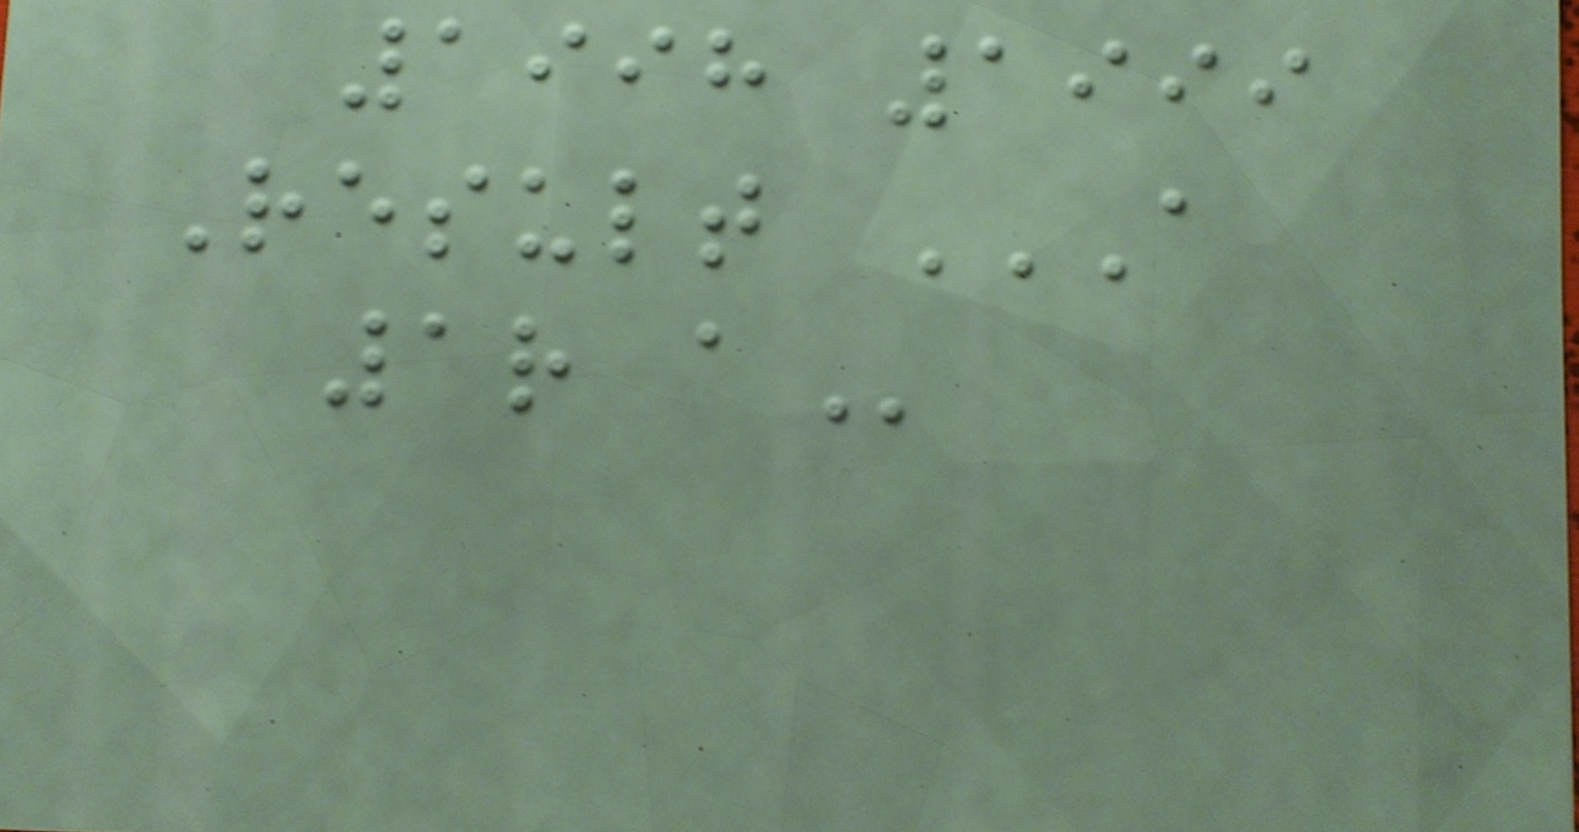1998 1999
Result A
1R A
